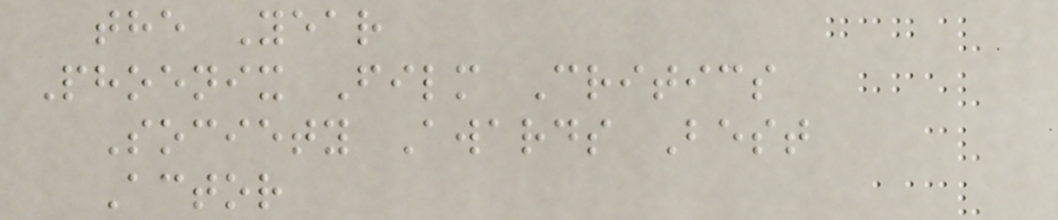the Year
Phoenix Film Critics
Society Awards Best
Actor
